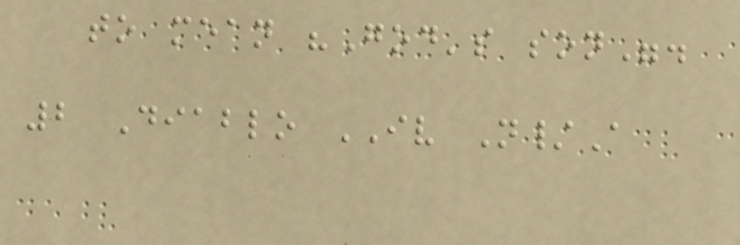to mean "God's son".
2 Diablo IV N/A
